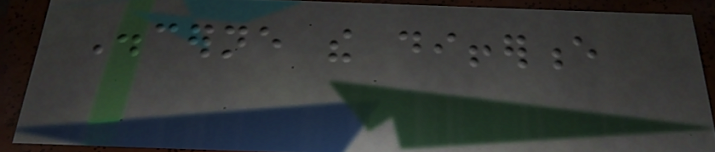Discerne the difference
